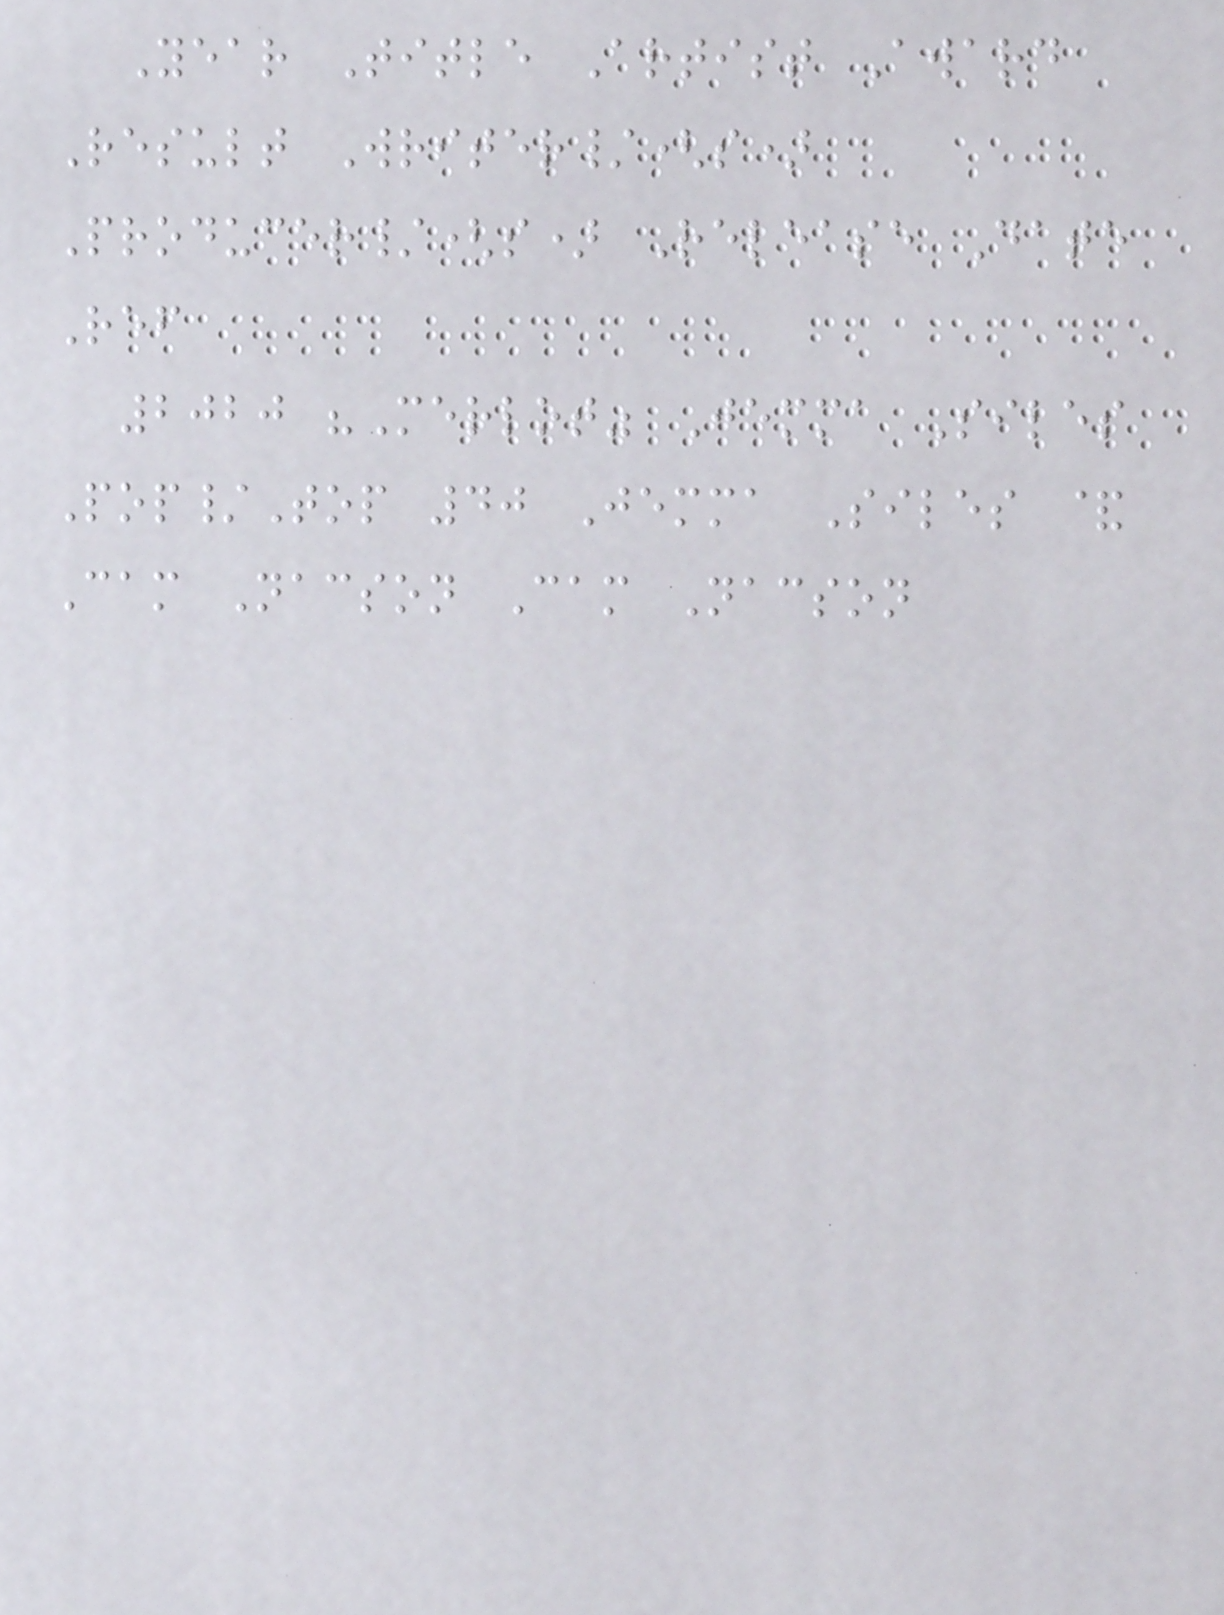Year Title Artist Award
Result Writer/(s)
Producer/(s) Release Date
Ref
2020 "Merlot" Jemma Siles
Pop/Top 40 Jemma Siles &
Cam Nacson Cam Nacson
